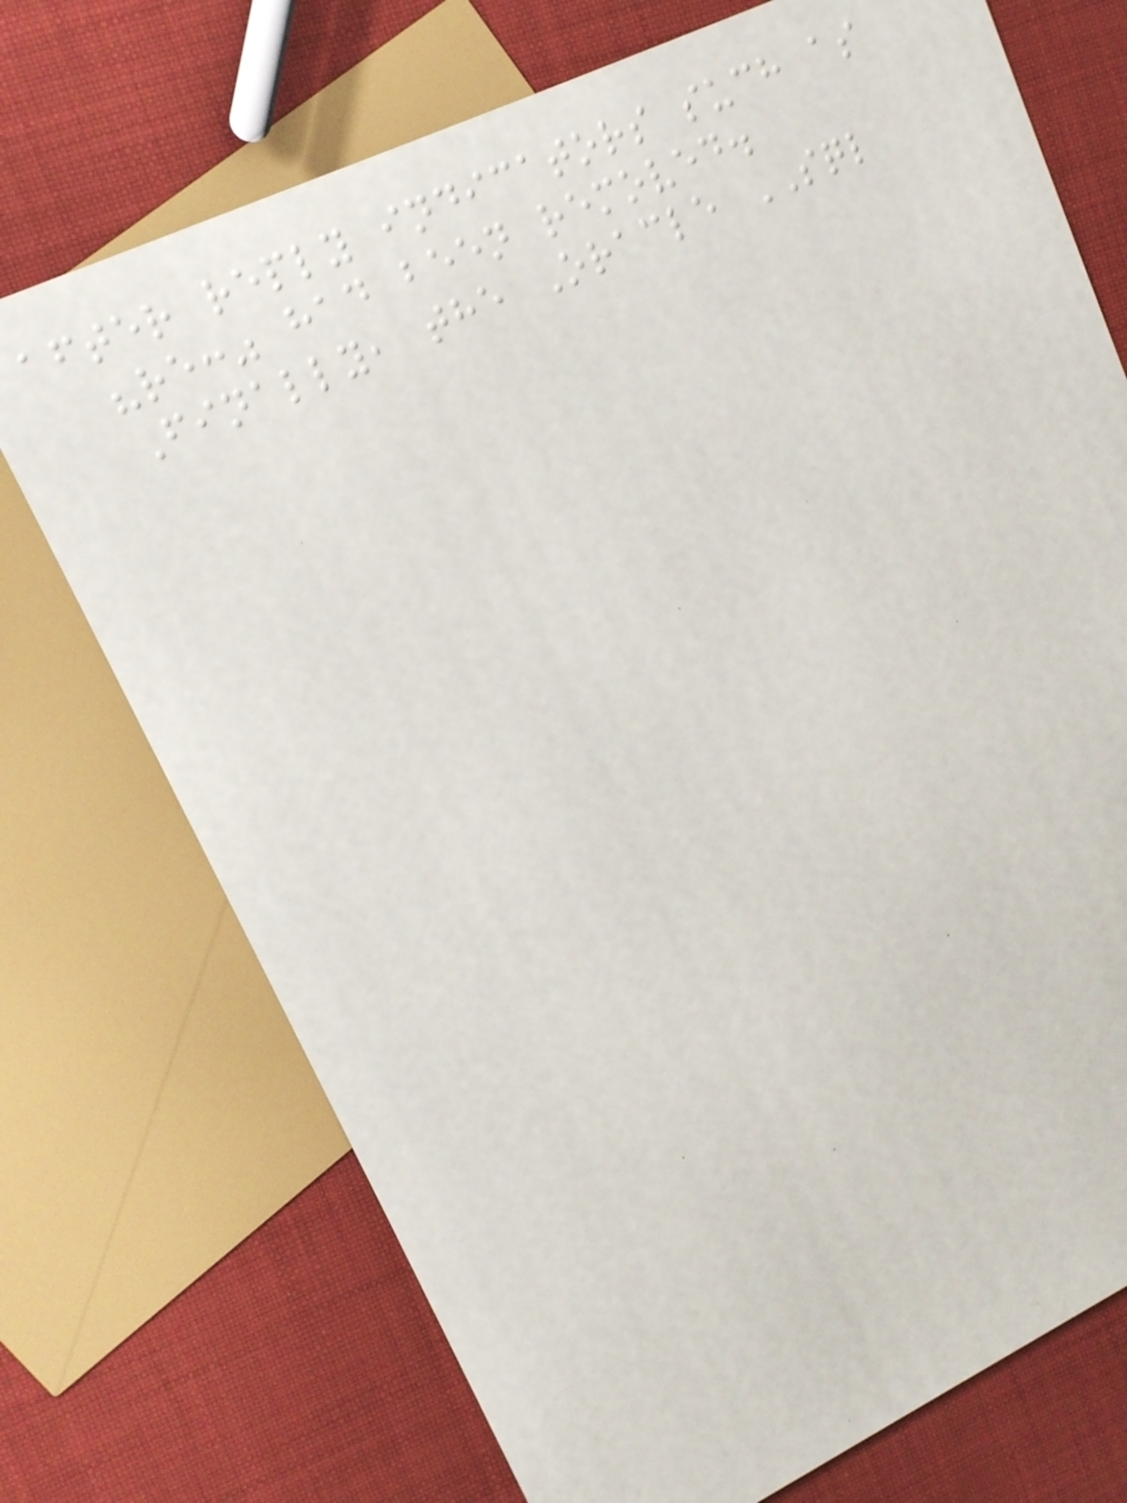after reply indicators such as
"re:" had been removed.
Finally, the Oracle SQL
